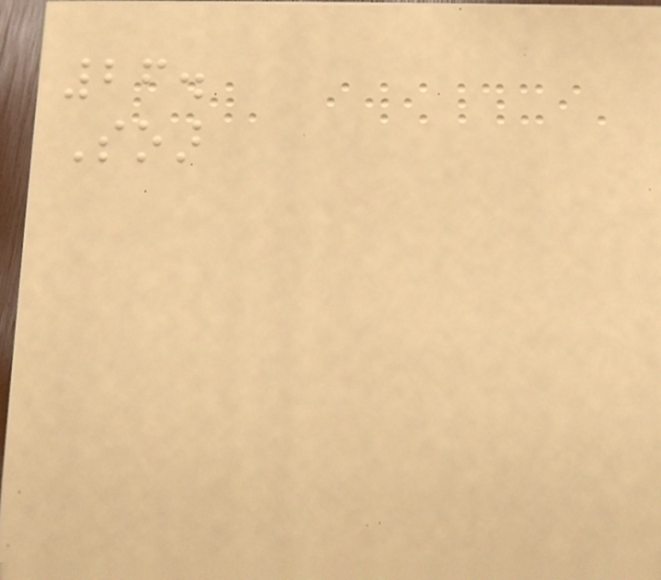26.
Soar
